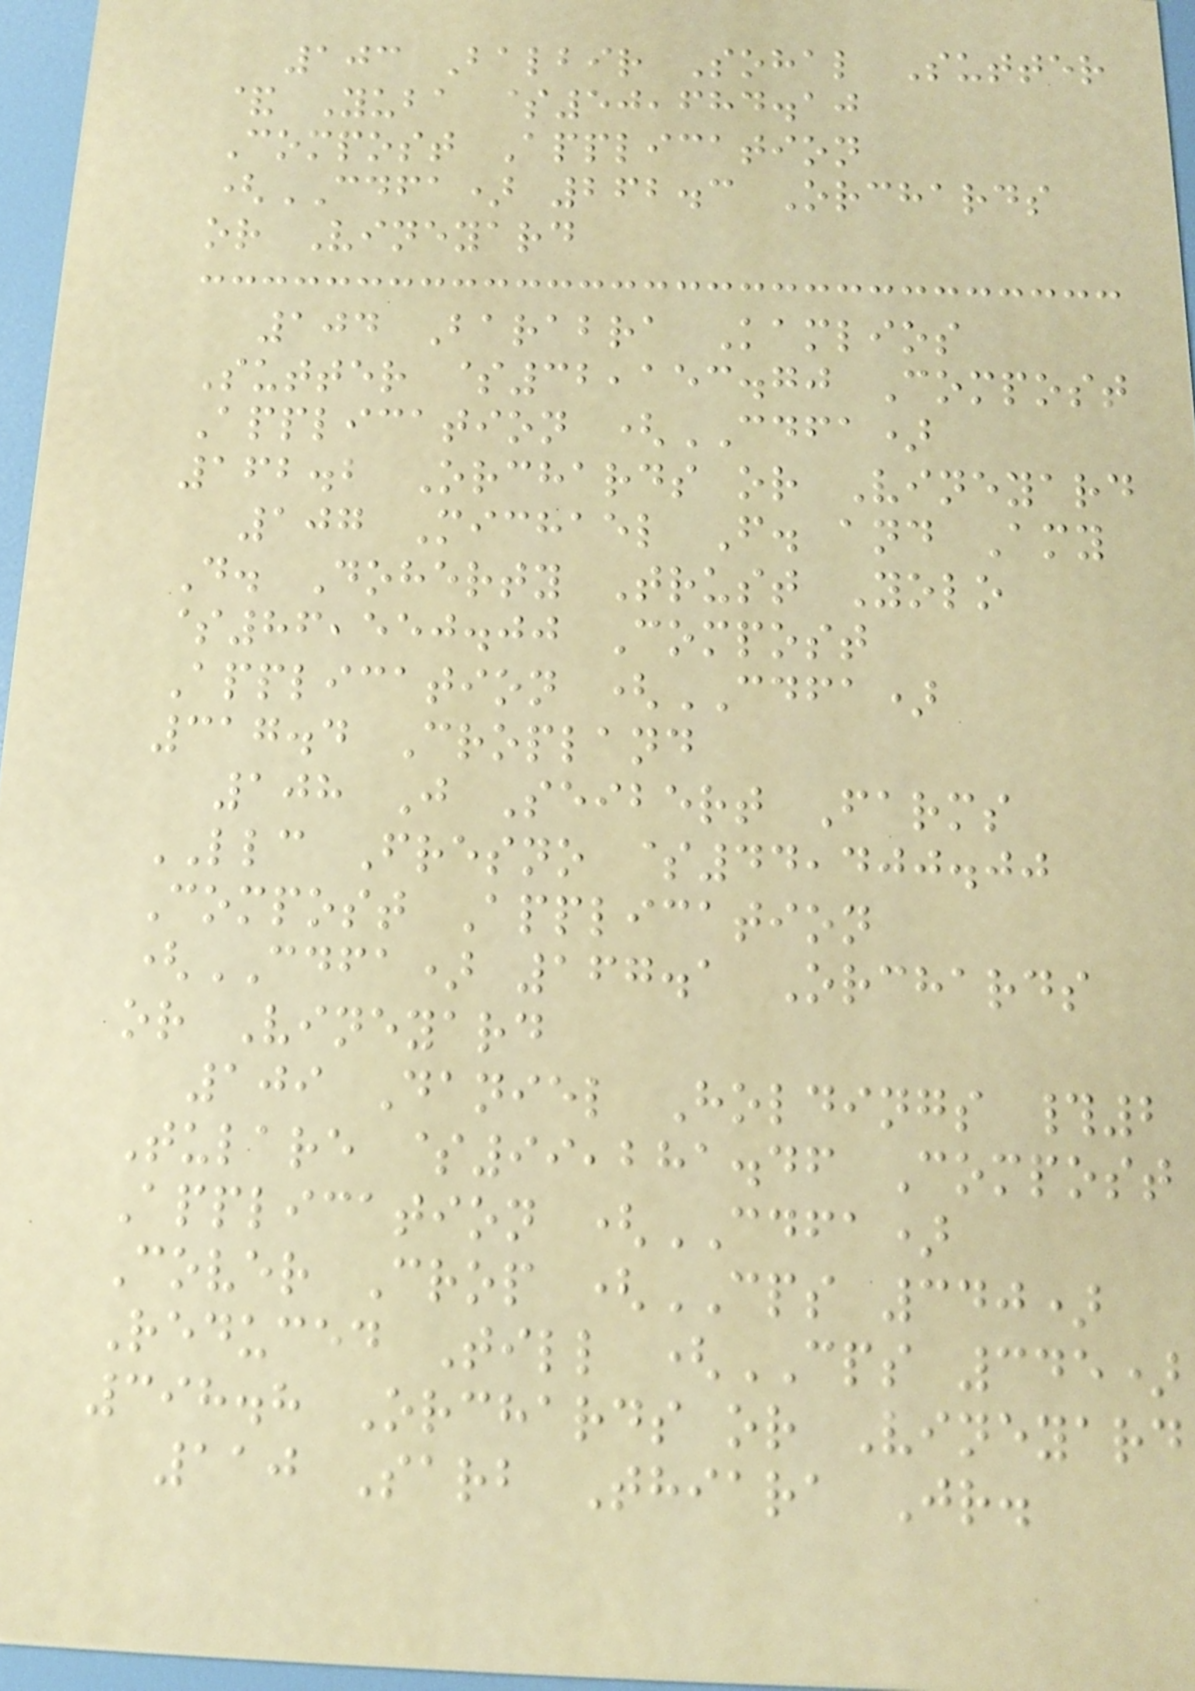103 Balbir Sohal Sutter
& Yuba $50,684.10
Compost Application
(CDFA) 262.3 Orchards
or Vineyard
104 Barabra Kamlios
Sutter $32,153.70 Compost
Application (CDFA)
162.2 Orchards or Vineyard
107 Michael F. and Amy
D. Doherty Trust Yolo
$86,550.00 Compost
Application (CDFA)
317.4 Cropland
108 J Seibert Farms
LLC Fresno $44,400.00
Compost Application
(CDFA) 167.1 Orchards
or Vineyard
109 Daniel Holdings #2
Tulare $99,281.46 Compost
Application (CDFA)
Cover Crop (CPS 340)
Reduced Till (CPS 345)
398.8 Orchards or Vineyard
110 Sarb Thiara Jr.
